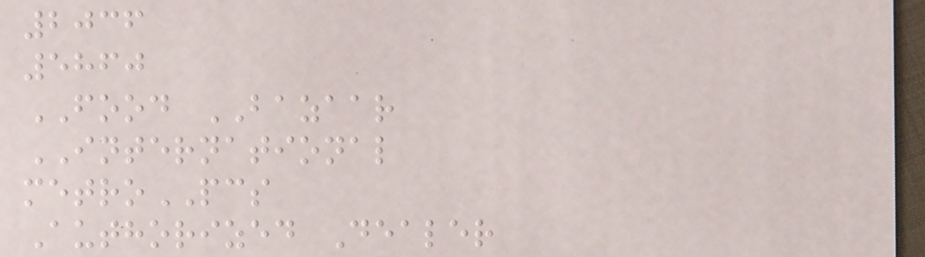2036
5860
FOOD BAZAAR
INTERNATIONAL
metroPCS
Authorized Dealer
